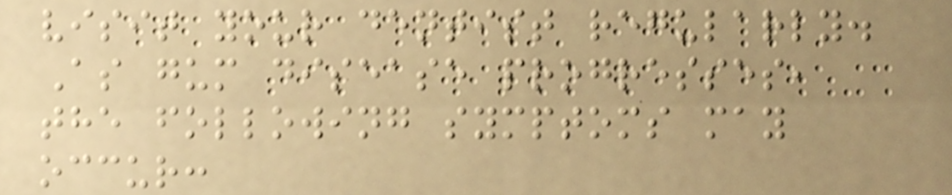visit your dentist regularly.
As gum disease progresses,
the following symptoms may
occur:
